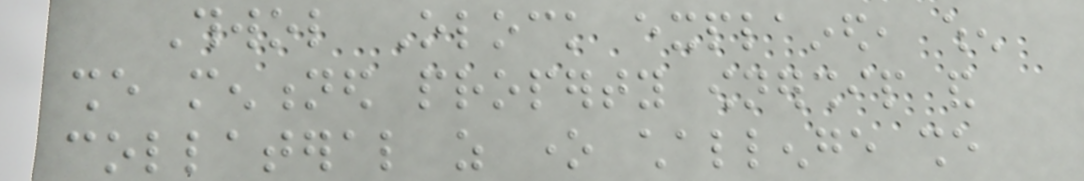Thwol Olock explained, when
she mentioned property ownership and
collateral as one challenge she
